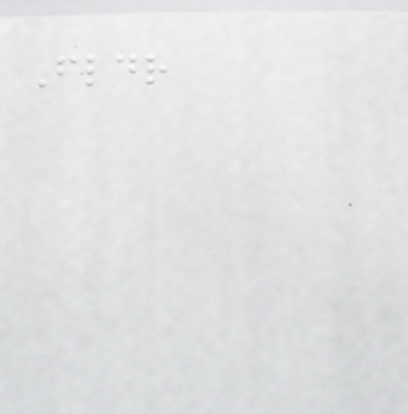Fldr
